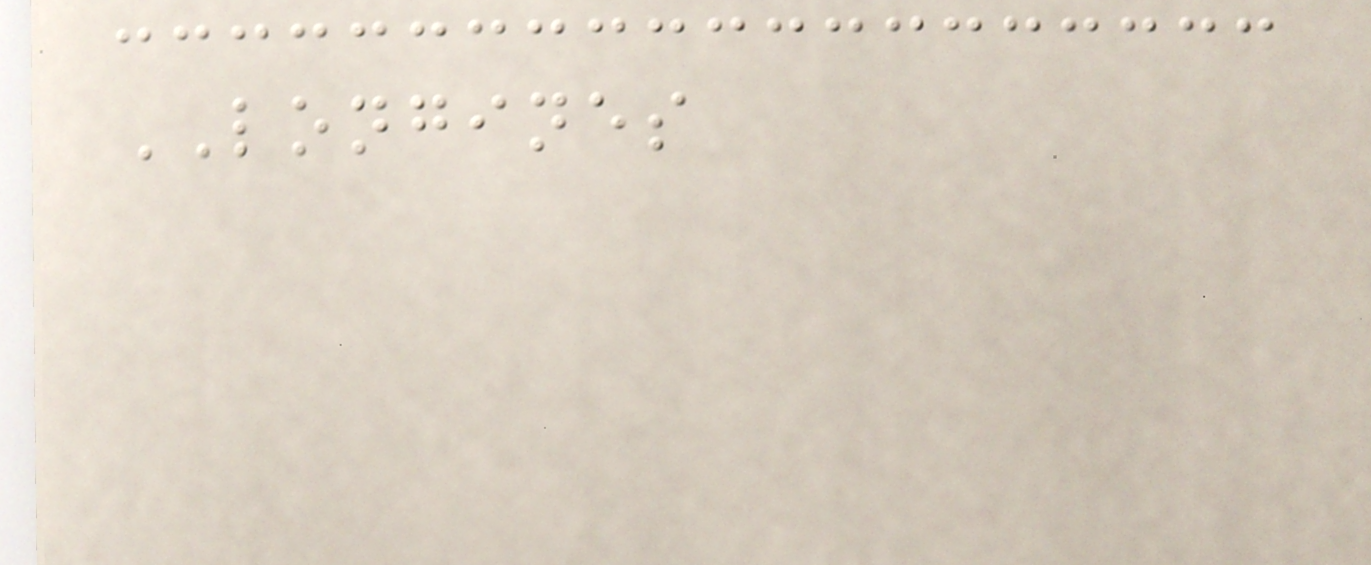LONGINES
